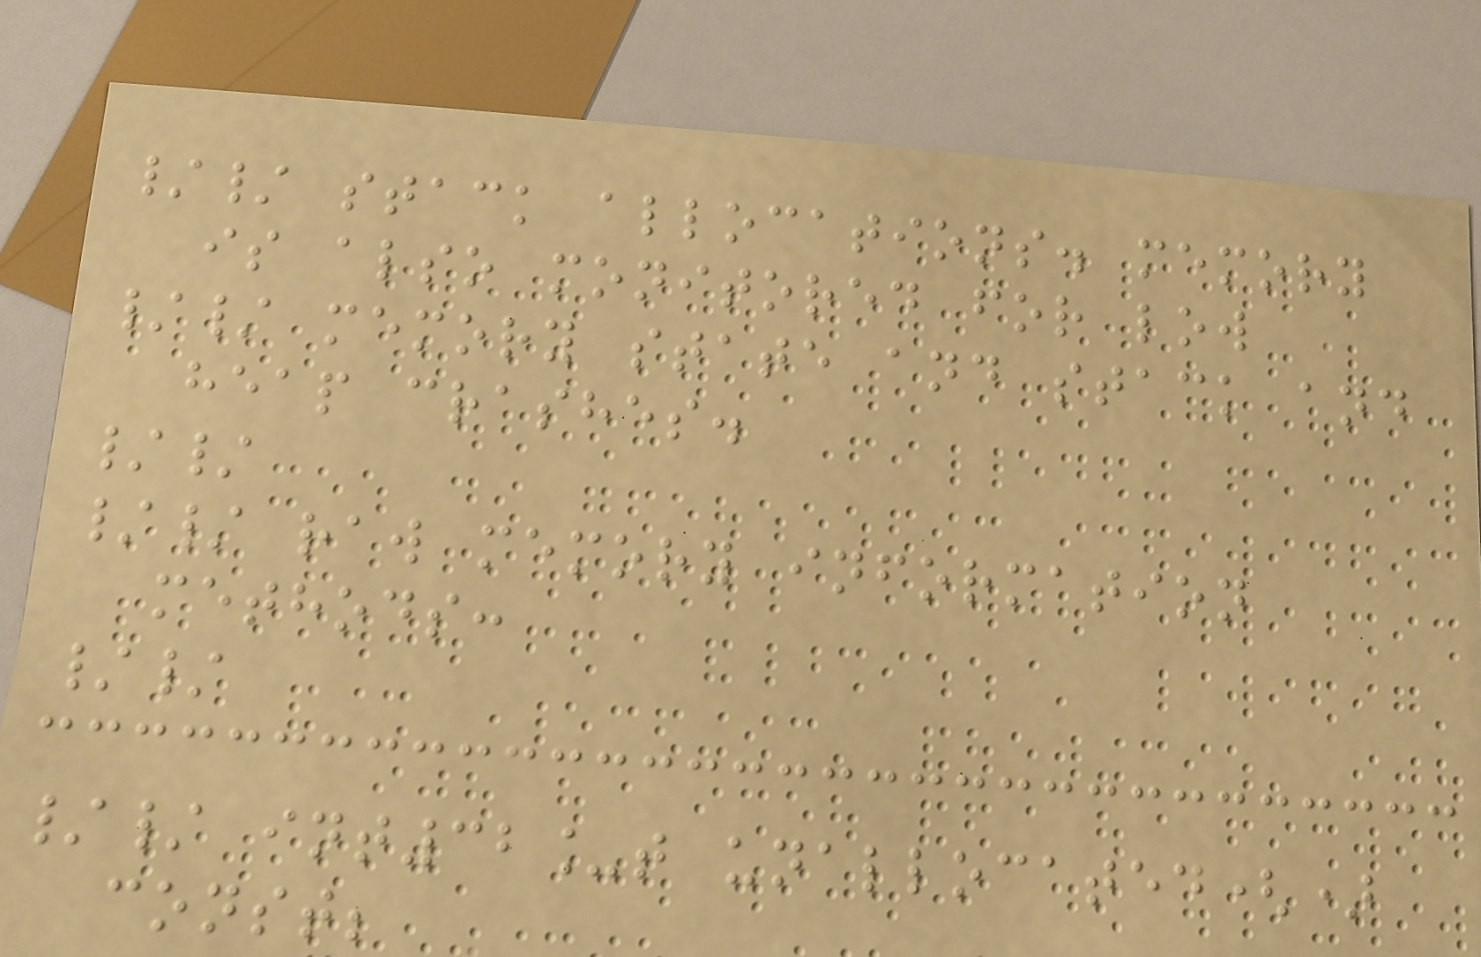// stack allocations. memory
is also monitored for low
// memory state and stack and
heap crashes.
//
// raw memory information
methods:
//
// int32_t unallocated()
const;
